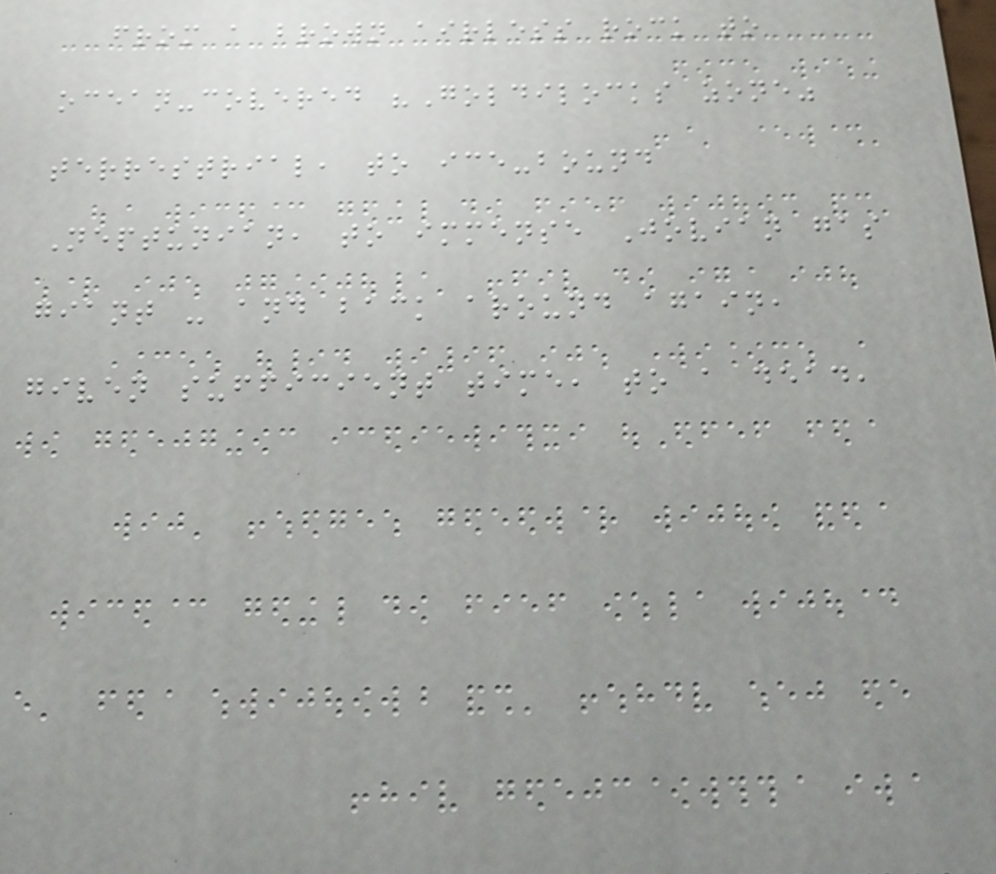from a brown airless rock to
ocean-covered "Goldilocks zone"
terrestrial, to ice-bound
Neptunian, to immense Jovian gas
giant - and back around again,
given sufficient time, to a dead,
